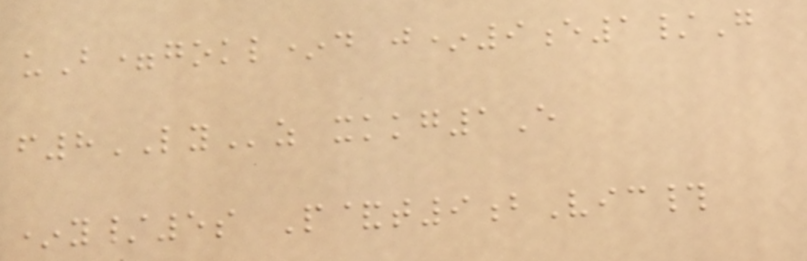uB=gokl*d j*9e1/G
f8LYz xkkg1E
*y/5s P&t9bVic#
